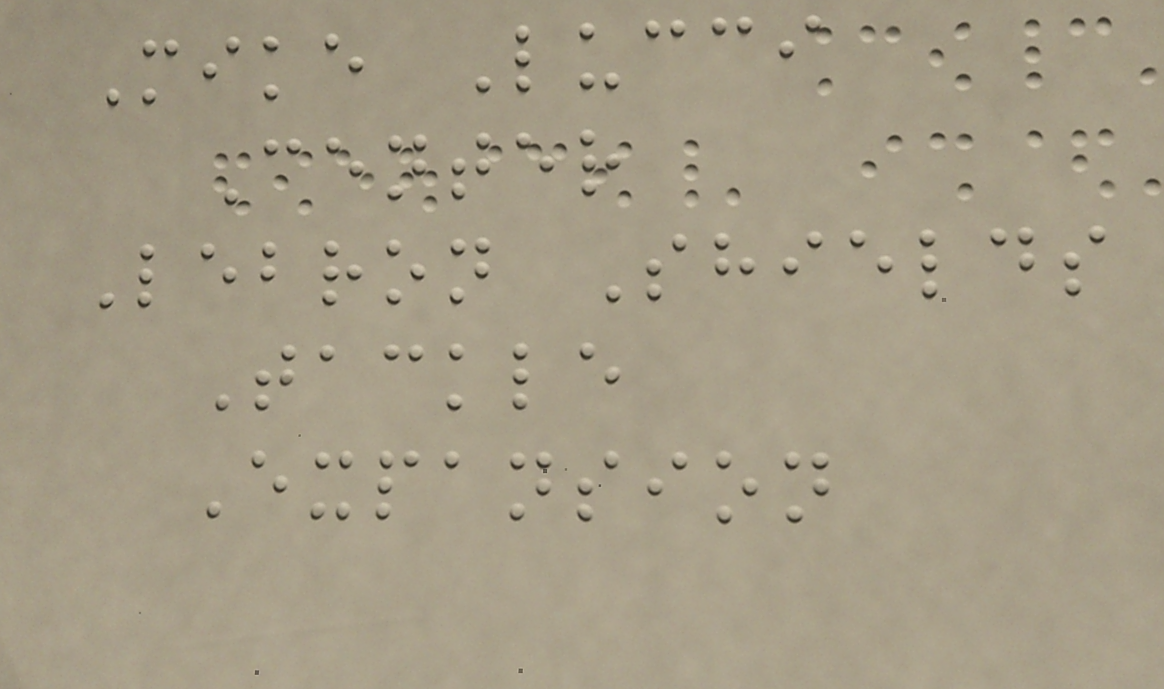Mike Lucci
Center
Lebron Shields
Tackle
Expansion
